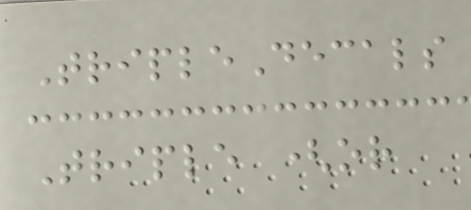TripleDecals
Triple (or
